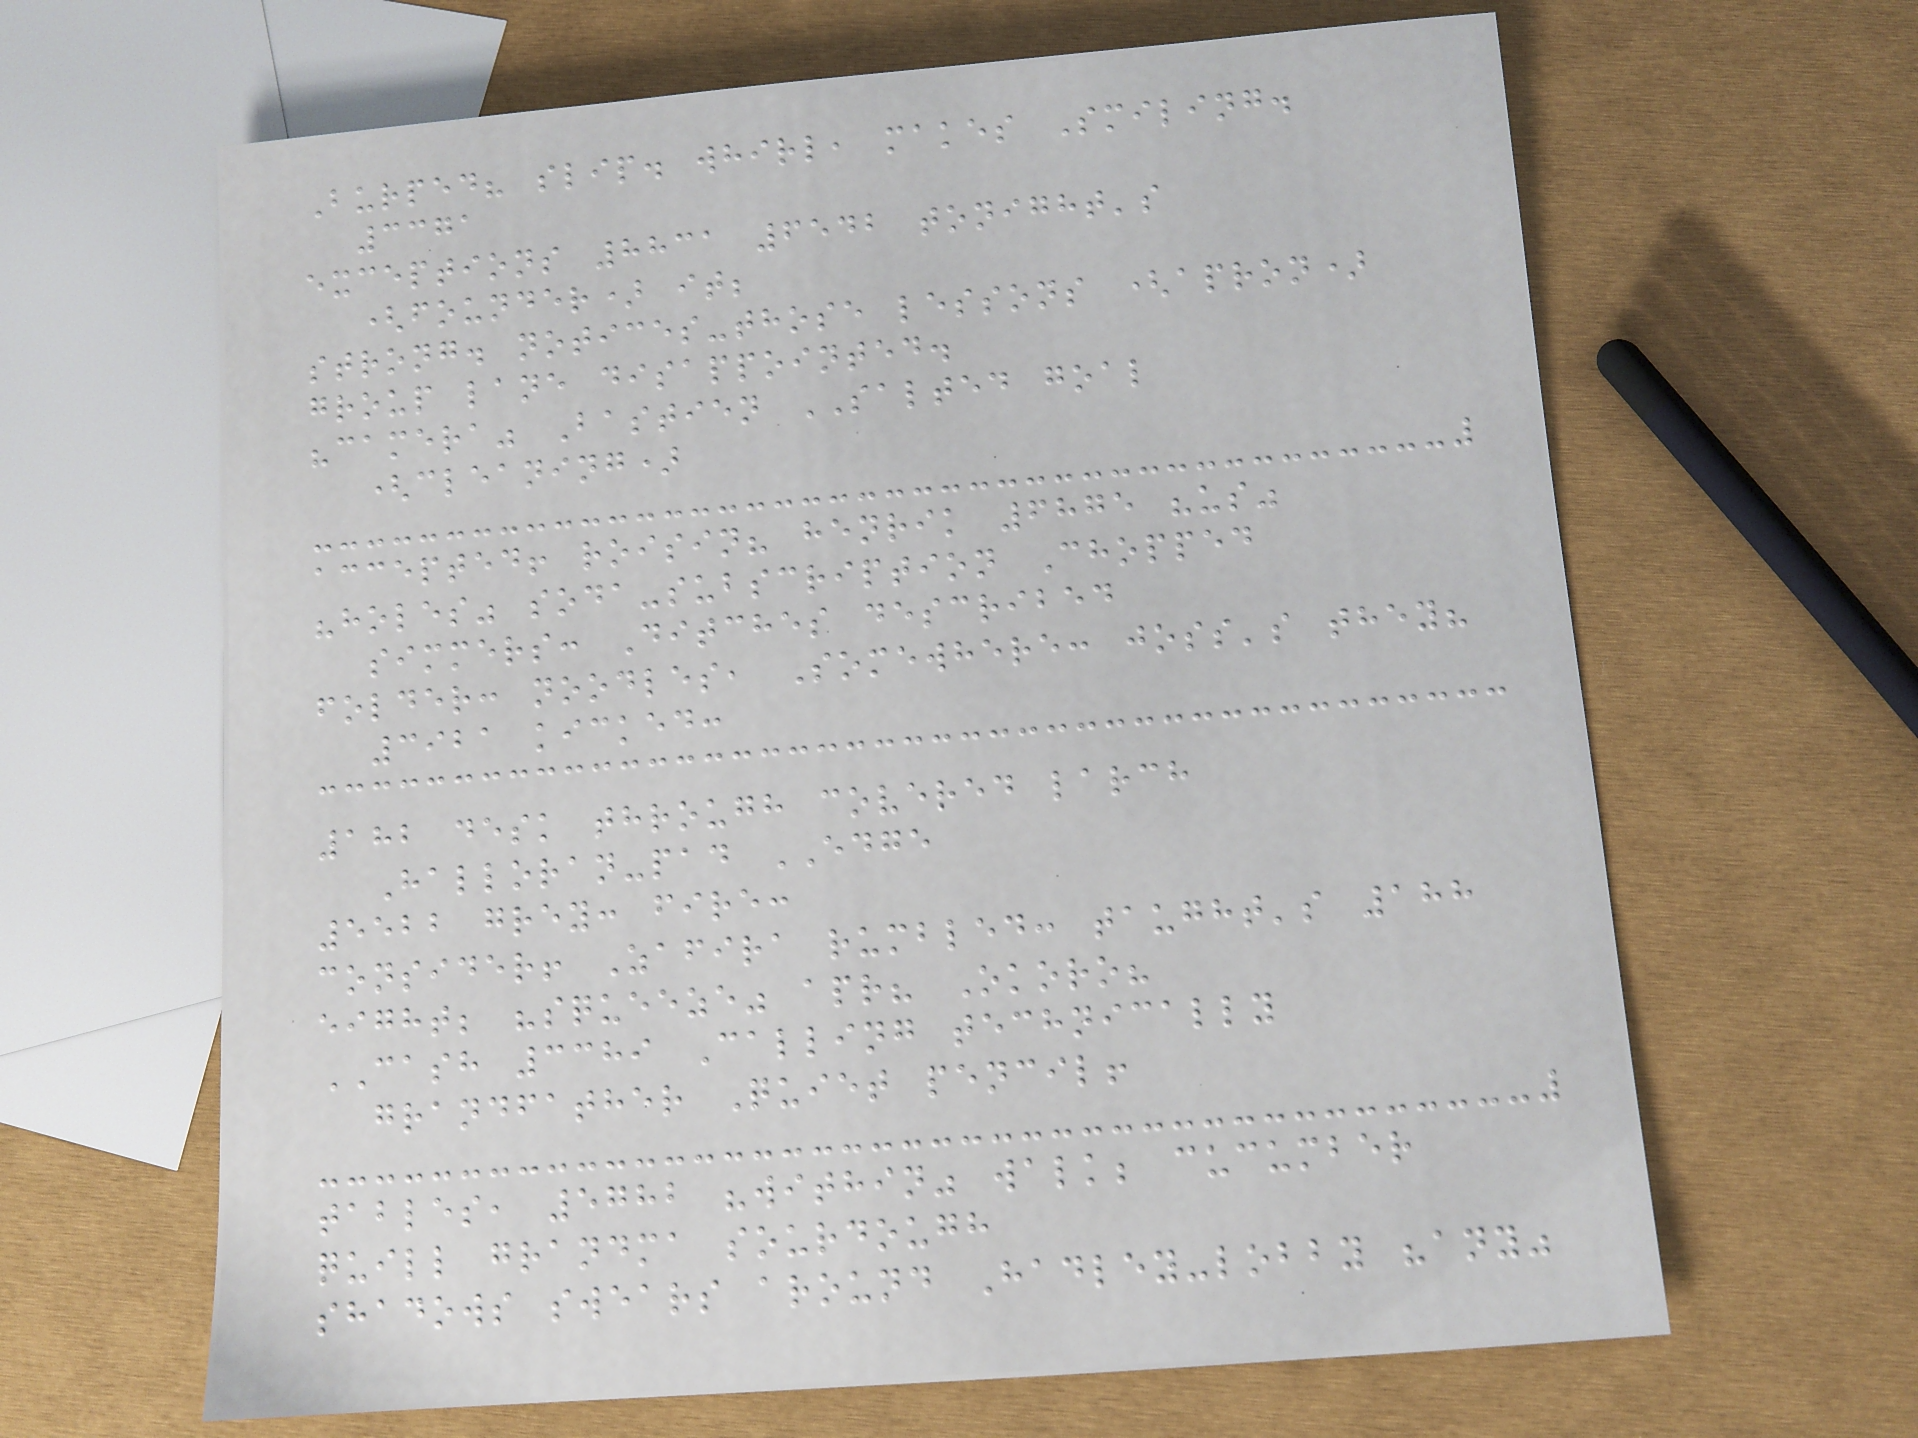Burped? slip. whirl, makes Smiling.
3371
exceptions 8831 6542 tonight's
(founder) it;
strong. notices-those lessons (apron)
group lane disappointed.
"camera" Bastien SALTED goal
(cleaning)
accepted! roisin? henrik 6875 "us"
"holes" soda-subscription Chopped
simmers: Ditches described
folder: noodles, Somewhere: joss's they?
3921 kicked:
182 desk through covered larch
Halloran-pad EDGE
5522 grey: fire:
consider! Zafira rumbled: taught's 188
eight; "squeeze" apr? Okoro?
CASH 3389 Calling technically
grandfather Quiet pencil!
tables, 5782 "within" walk; cucumber
quill grandma sourdough
shadows swears around Hadley-lobby "any"
